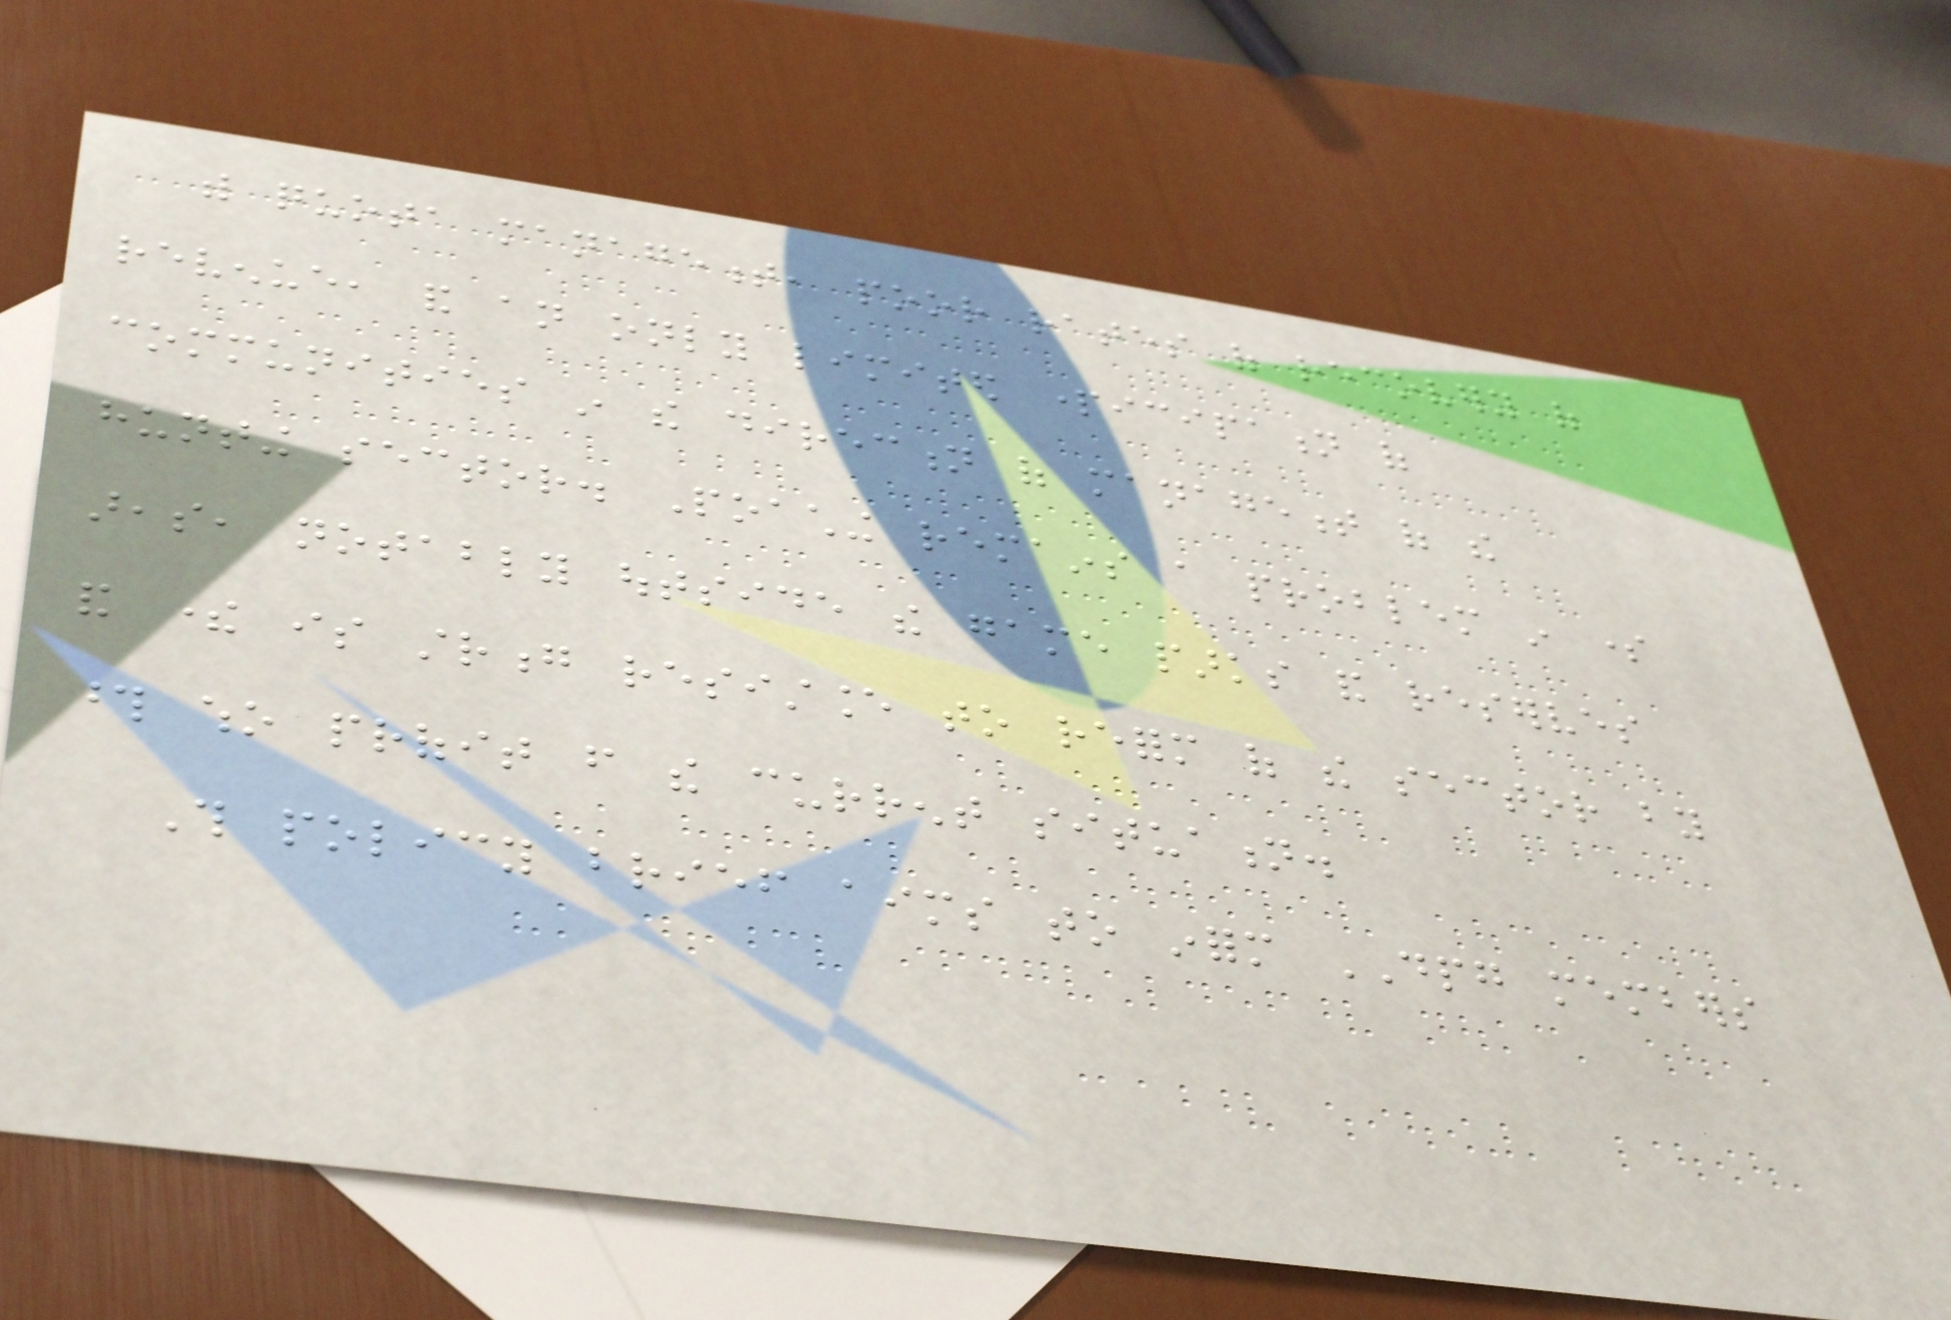with quota management, poor rates of recovery of
revenue, and an only limited participation of
communities in the direction of management of the
hunting sector. Poaching remains a problem in some
areas, notably outside the game parks and reserves
and there is strong resistance to reform of the sector by
those who profit from the current situation.
This policy brief aims to inform DPG members
